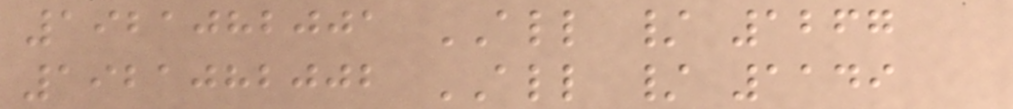1921082001 ALL / 1267
1921082002 ALL / 1149
